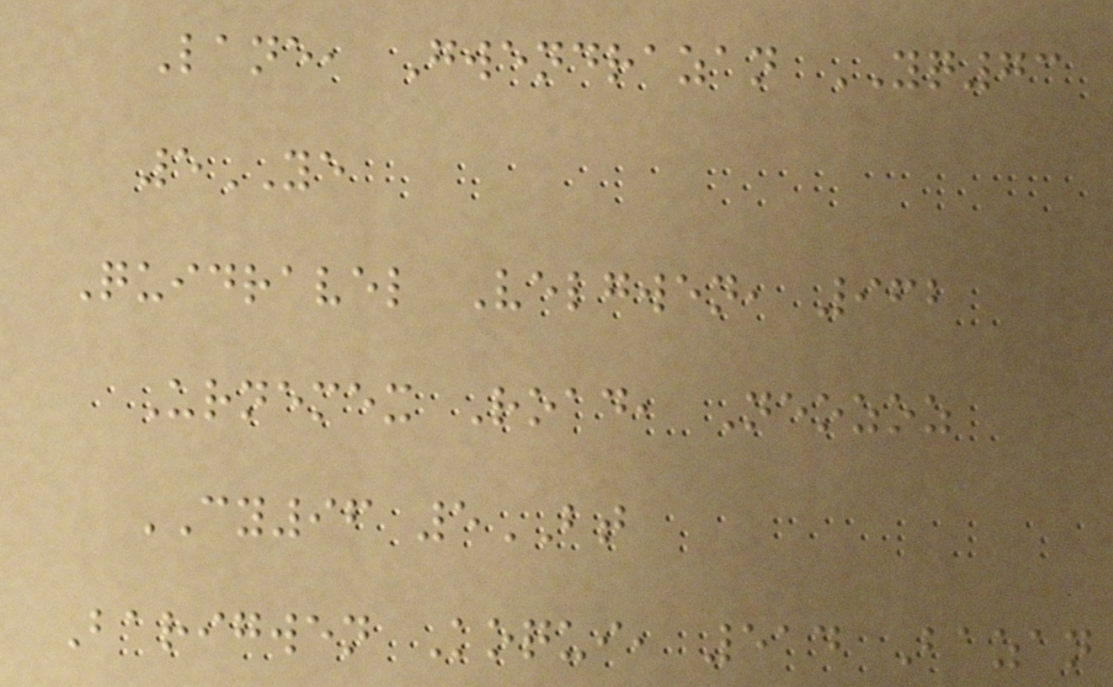Lane, Gwendrazan YQ73
5YE
Quidravel Velgwen, 962
Urnemex Road, Neozoz
CY96 5BT
Barigwen Koqui, 514 Bazan
